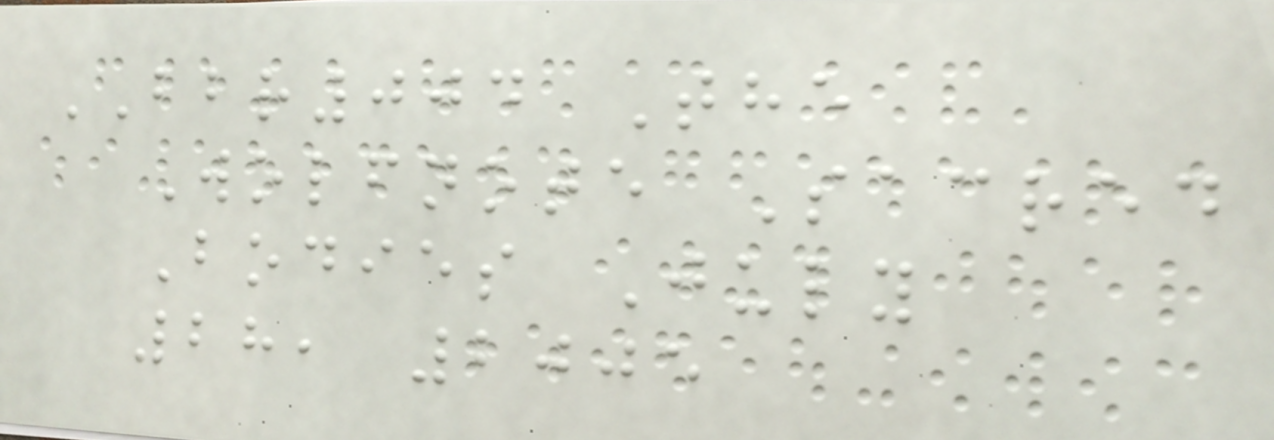BBR004 The
Wolfnote Sacred
Bodies July
28, 2005
